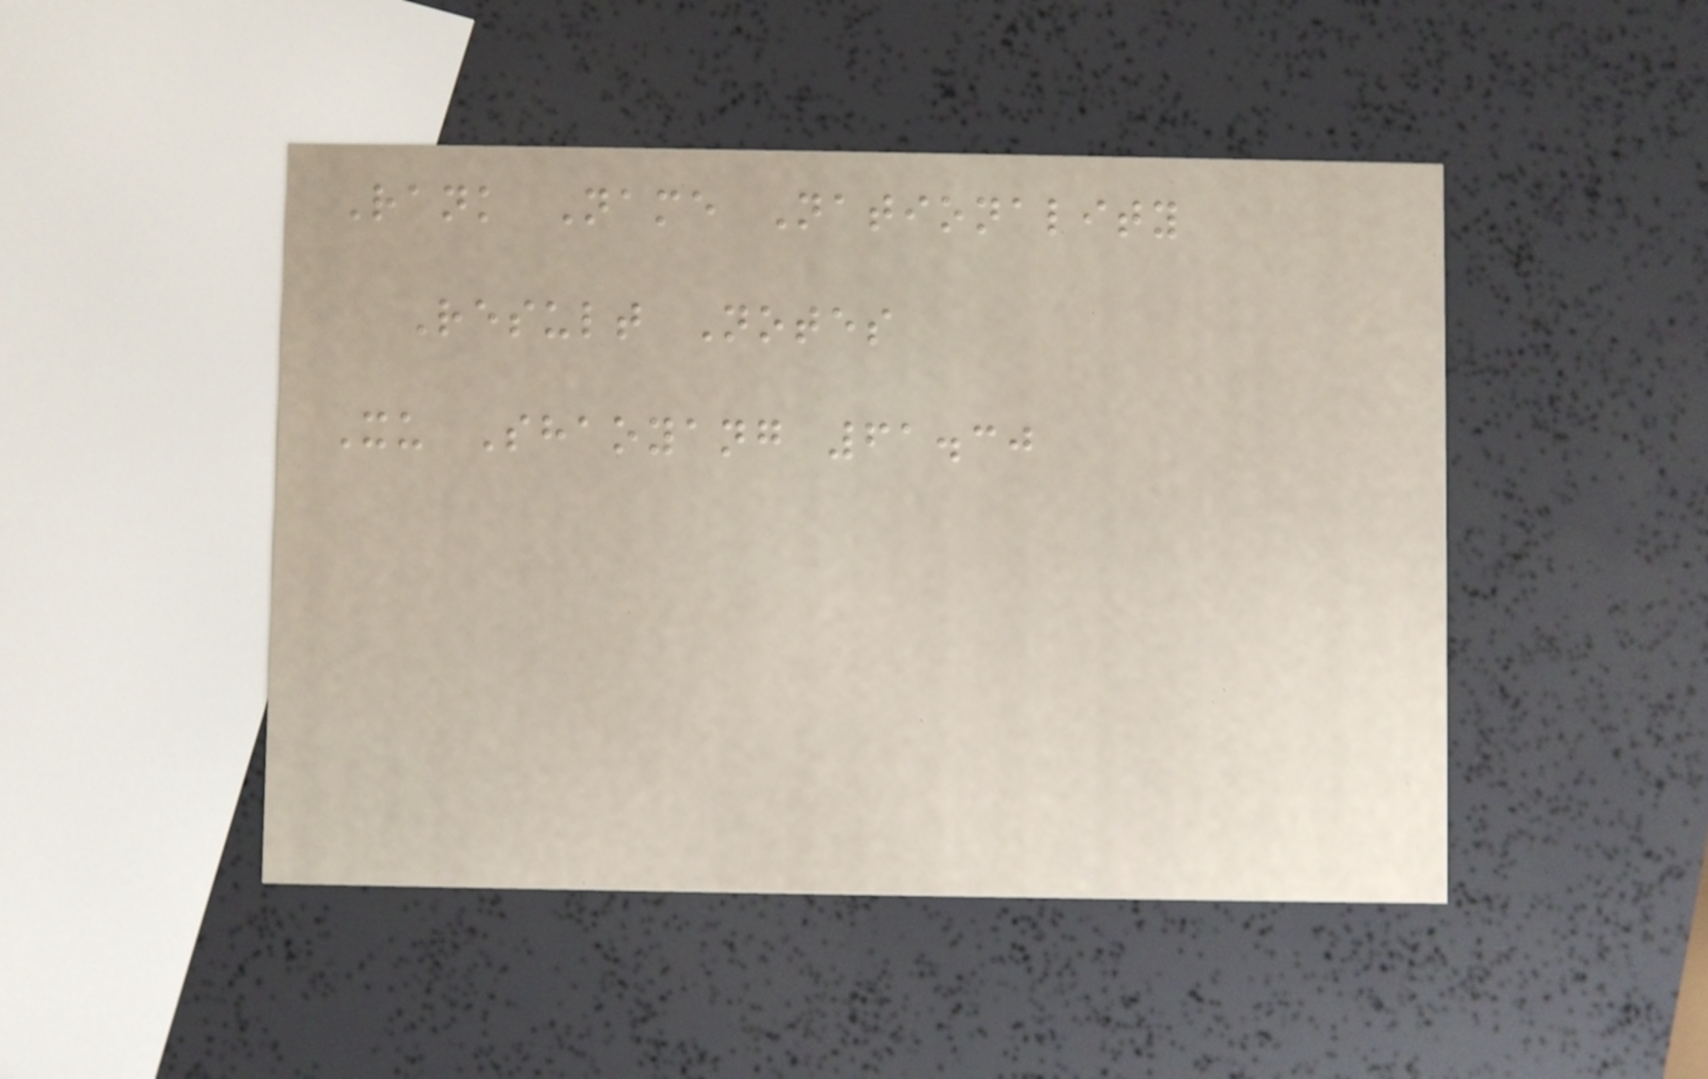Rank Name Nationality
Result Notes
Xu Shaoyang 61.30
